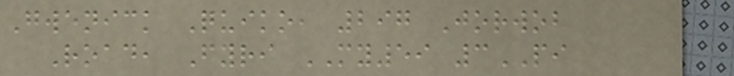Gwenick Quiko, 297 Jorwob
Road, Fyri MY59 3PI
